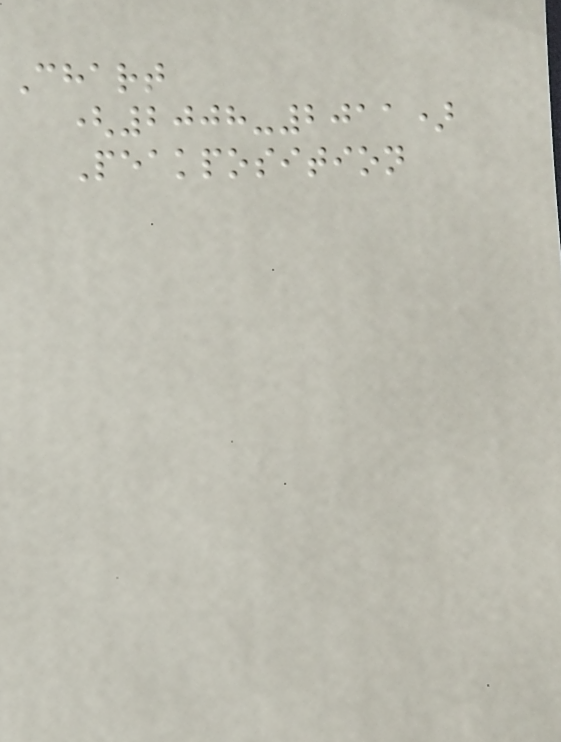Chart
(2008-2011)
Peakposition
